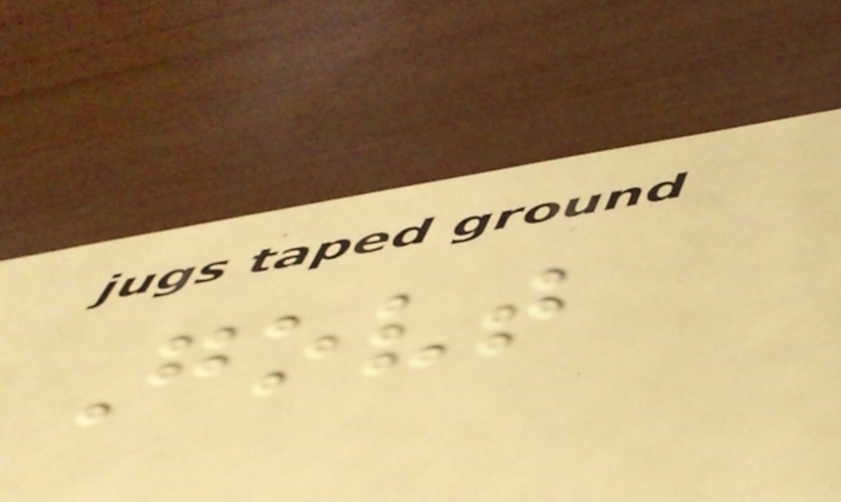Govt
